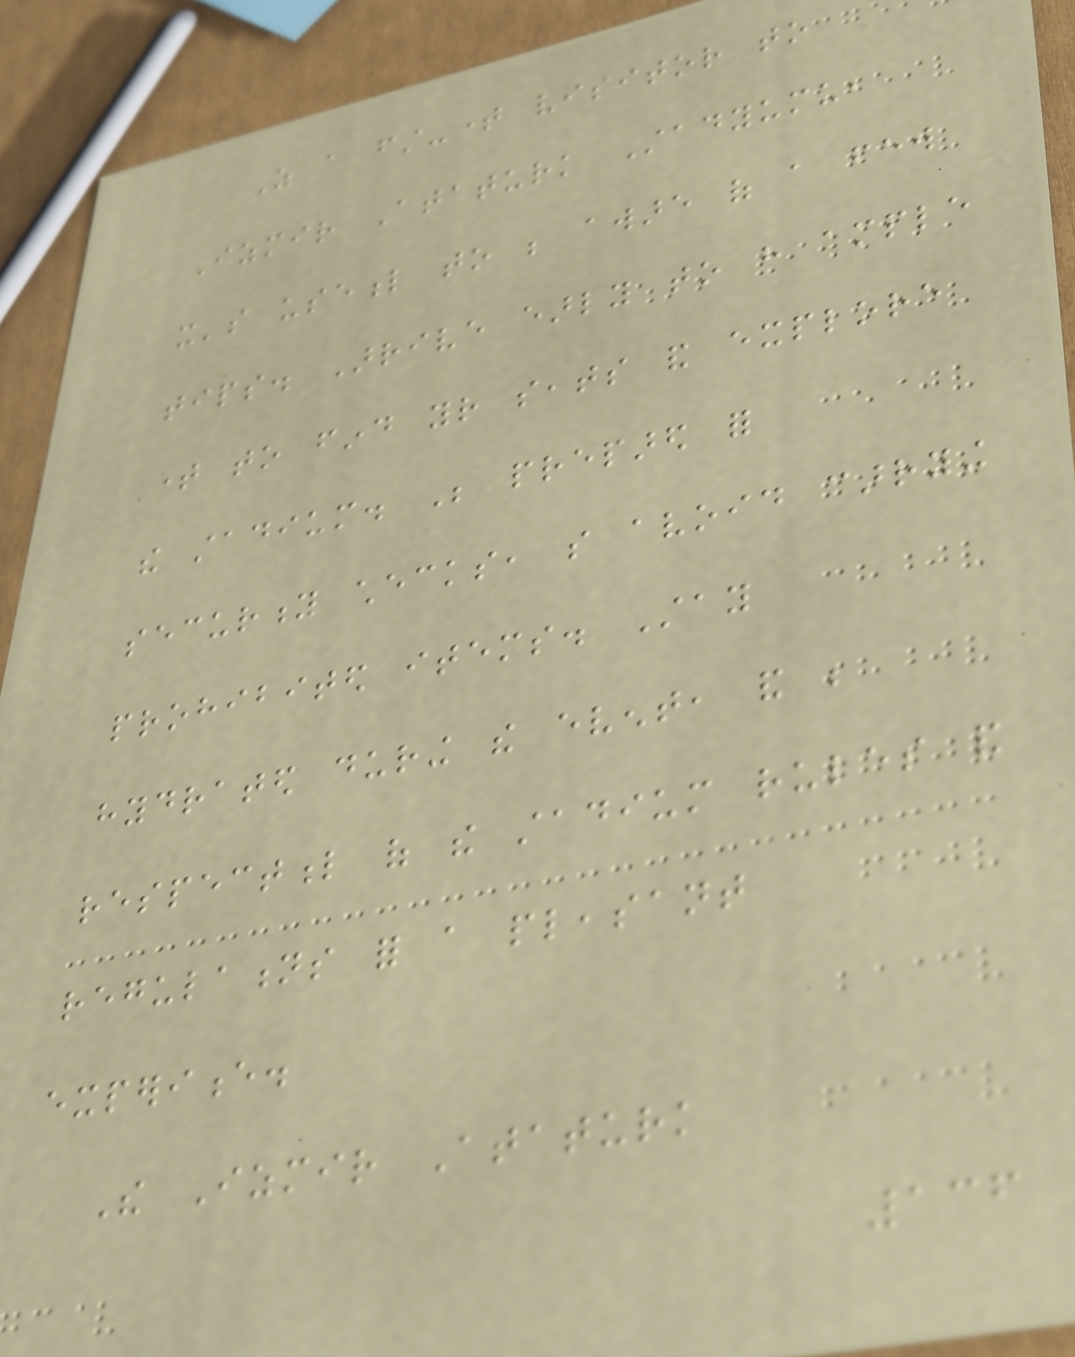As a first-time visitor to
Izmir Ataturk Stadyumu,
it's useful to be aware of a few
tips. Arrive early to have ample
time to find your seats and explore
the stadium. Be prepared for
security checks, so avoid carrying
prohibited items. Stay
hydrated during the event, and be
respectful of the stadium rules and
regulations for a pleasant
experience.
The Izmir Ataturk
136
